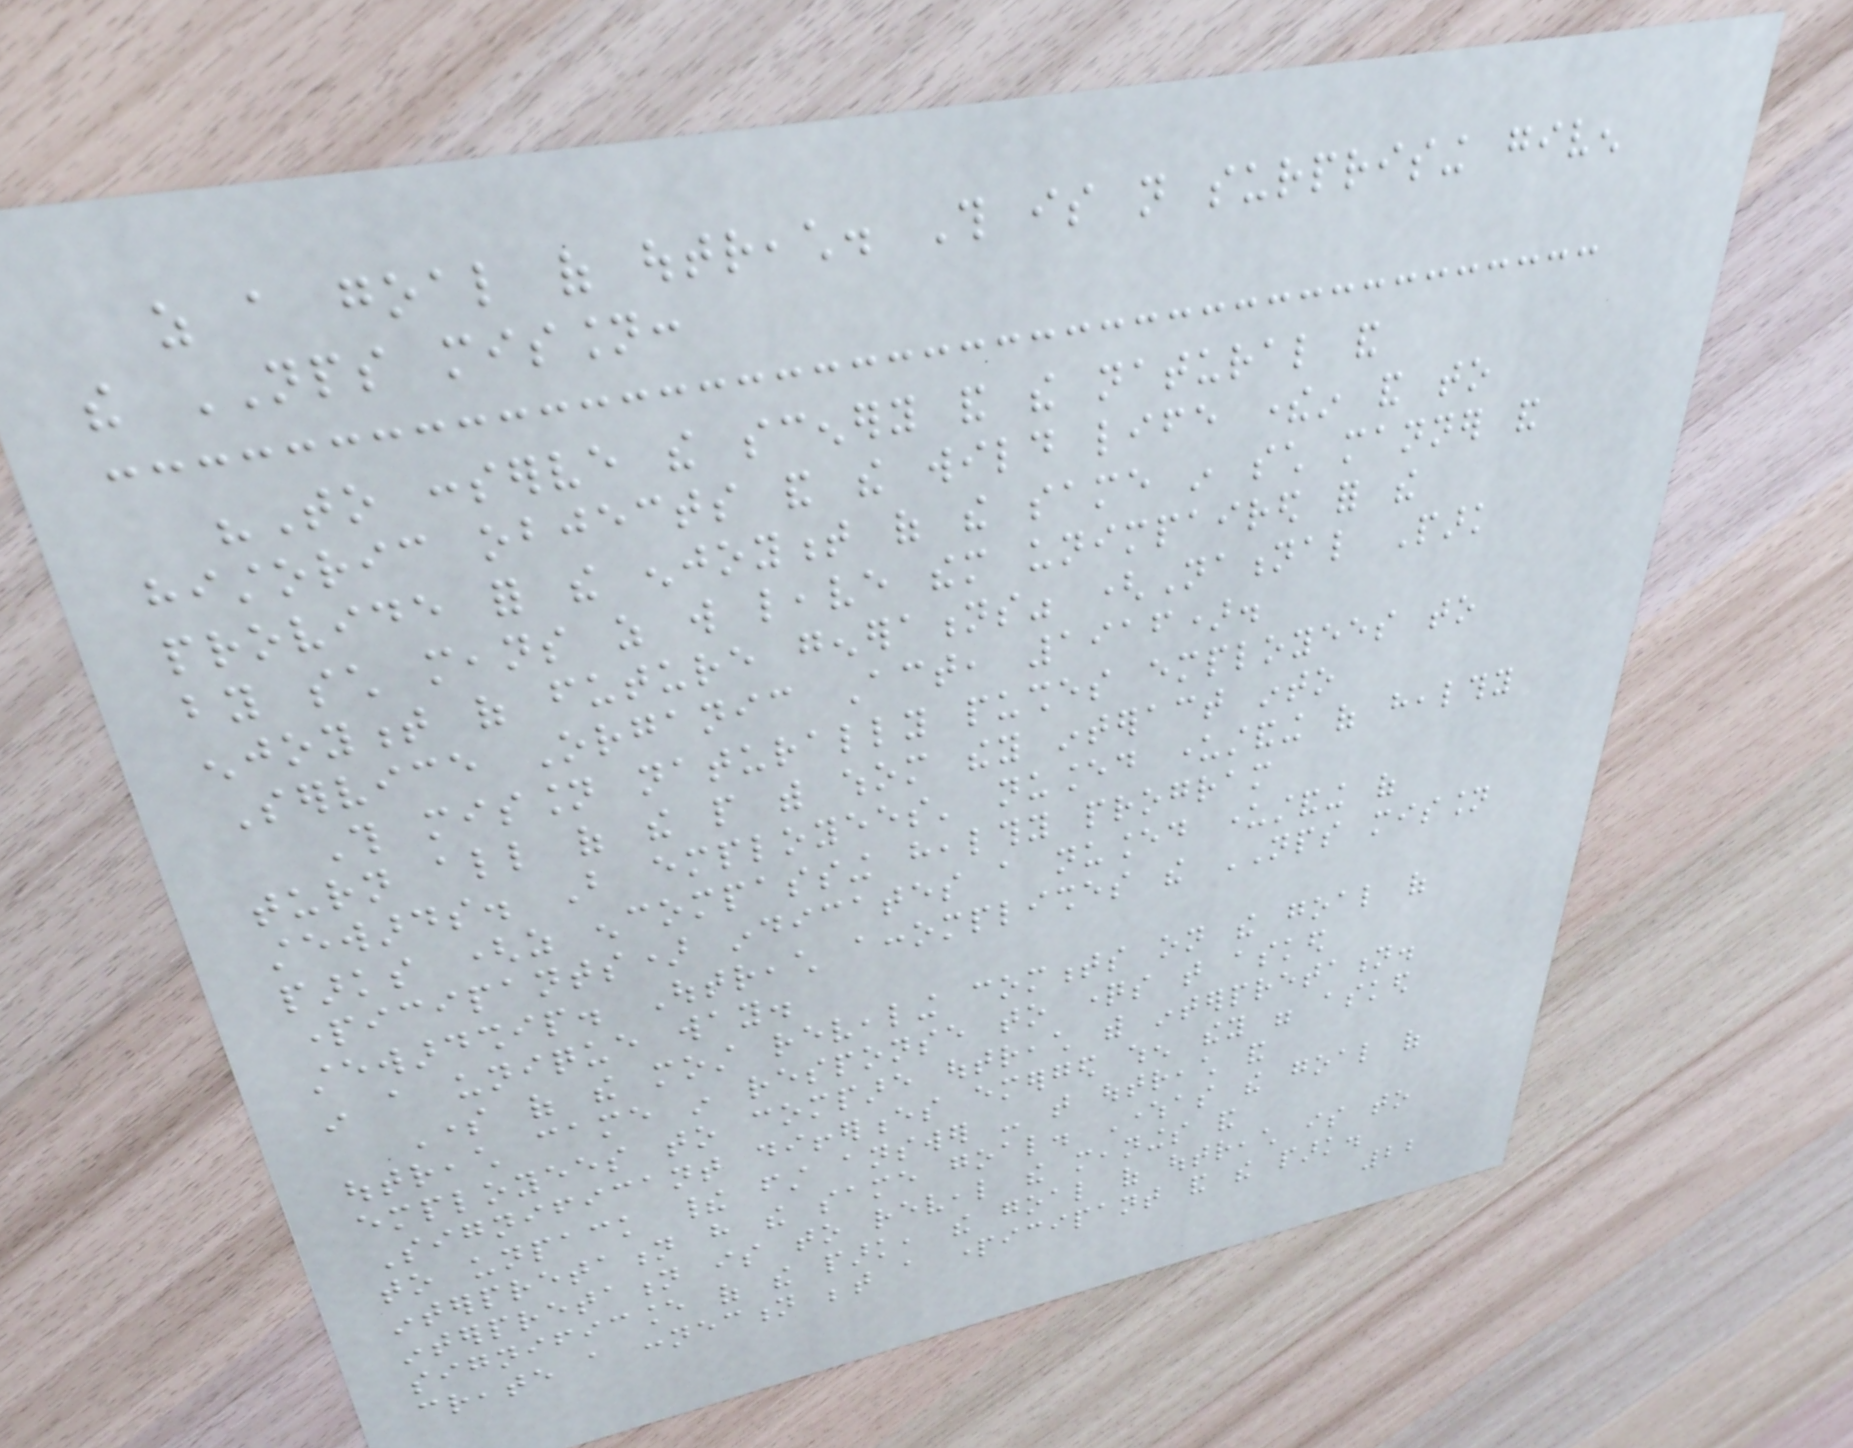as a goal of outreach. This is not surprising given
the NPS mission:
"To conserve the scenery and the natural and
historic objects and the wild life therein and to
provide for the enjoyment of the same in such manner and
by such means as will leave them unimpaired for the
enjoyment of future generations" (National Park
Service Organic Act, 1916).
This mission naturally pushes employees to
turn all of the people with whom they interact into
stewards. But employees' nuanced understanding of healthy
parks (as encompassing healthy program
participants) indicates a nuanced understanding of
stewardship. Outreach accomplishes the NPS mission
in a unique way.
Some of the most revealing comments on the goal of
outreach came in response to questions that asked
employees to compare outreach with interpretation.
Significant differences emerged when they were asked
to unpack their first answer - that outreach and
interpretation have the same goal. Whereas the goal of
interpretation is to reveal the meanings and
significance of the park, the goal of outreach is to
create a connection between a participant and the park.
22
